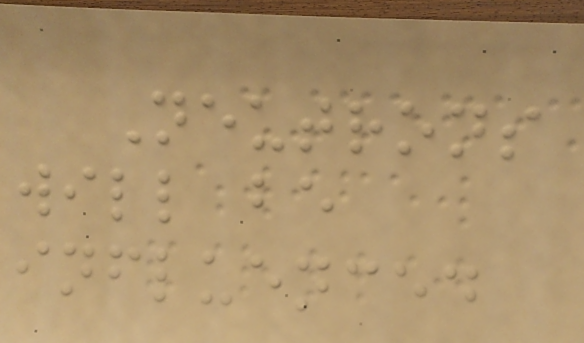Neutrons
will be
influenced
